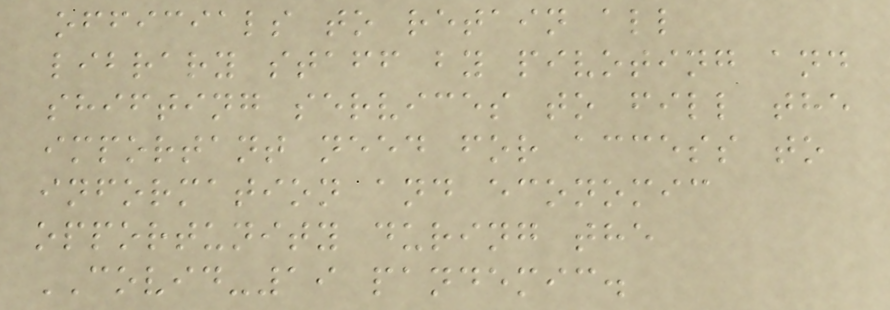officials to retain all
library staff by pivoting and
shifting services to fill the
important need for access to
information and economic
opportunity during the
COVID-19 pandemic.
